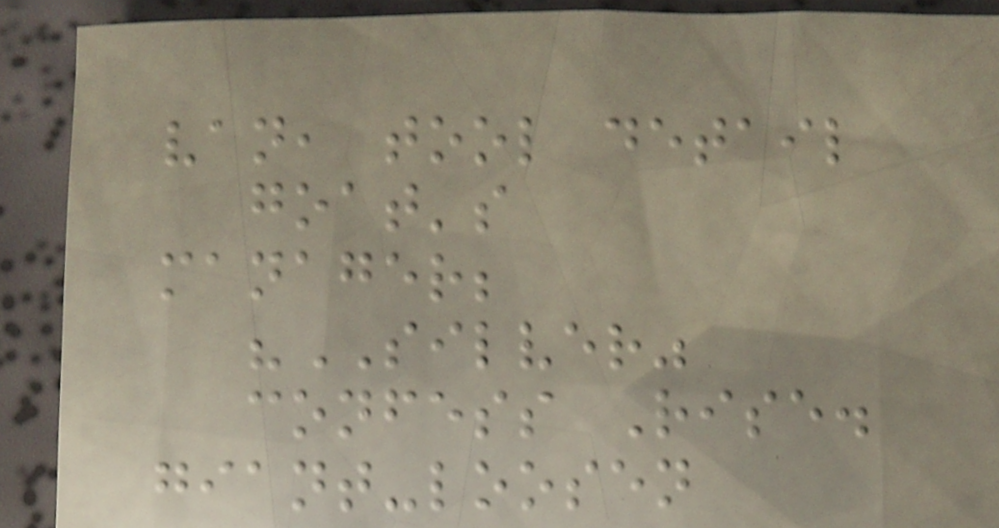van, tool detail
goat's
manager;
"SILVER"
confess Rise.
giant-loosen
